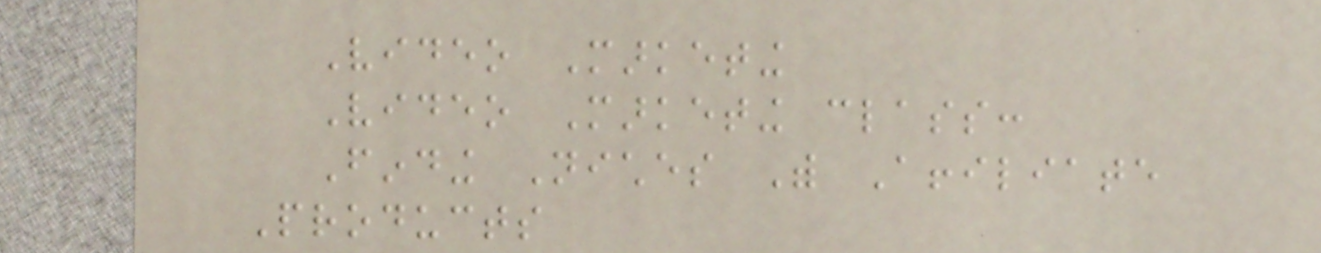Video Marketing
Video Marketing class:
Finding Niches With Affiliate
Products
